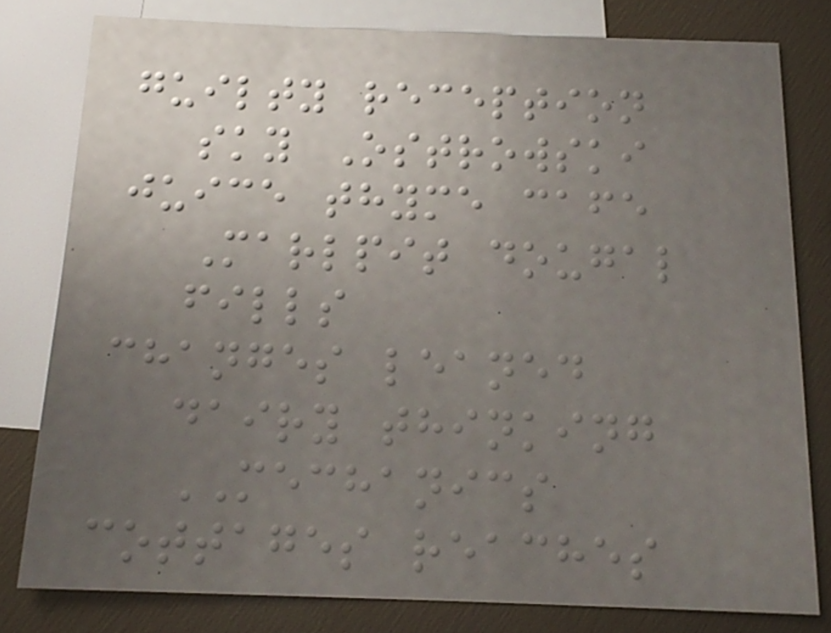guilty reception
sky Ostrowski
juice thyme cafe
Marlpit dougal
fills
changes leaned
dairy thinking
MECHANICS
cottages reaches
